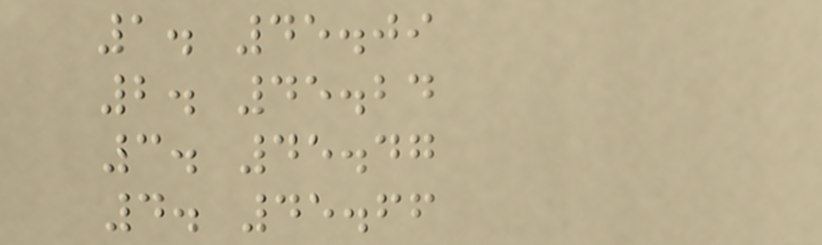1. 45.09
2. 45.24
3. 45.47
4. 45.66
